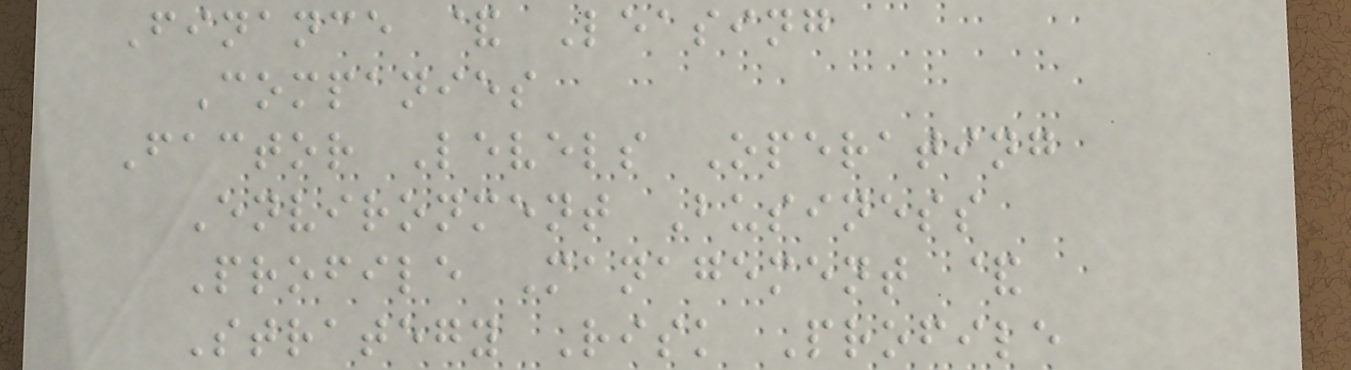Finance & Leasing
Companies
Factor Levels Operating
Environment Business
Profile Management &
Strategy Risk Profile
